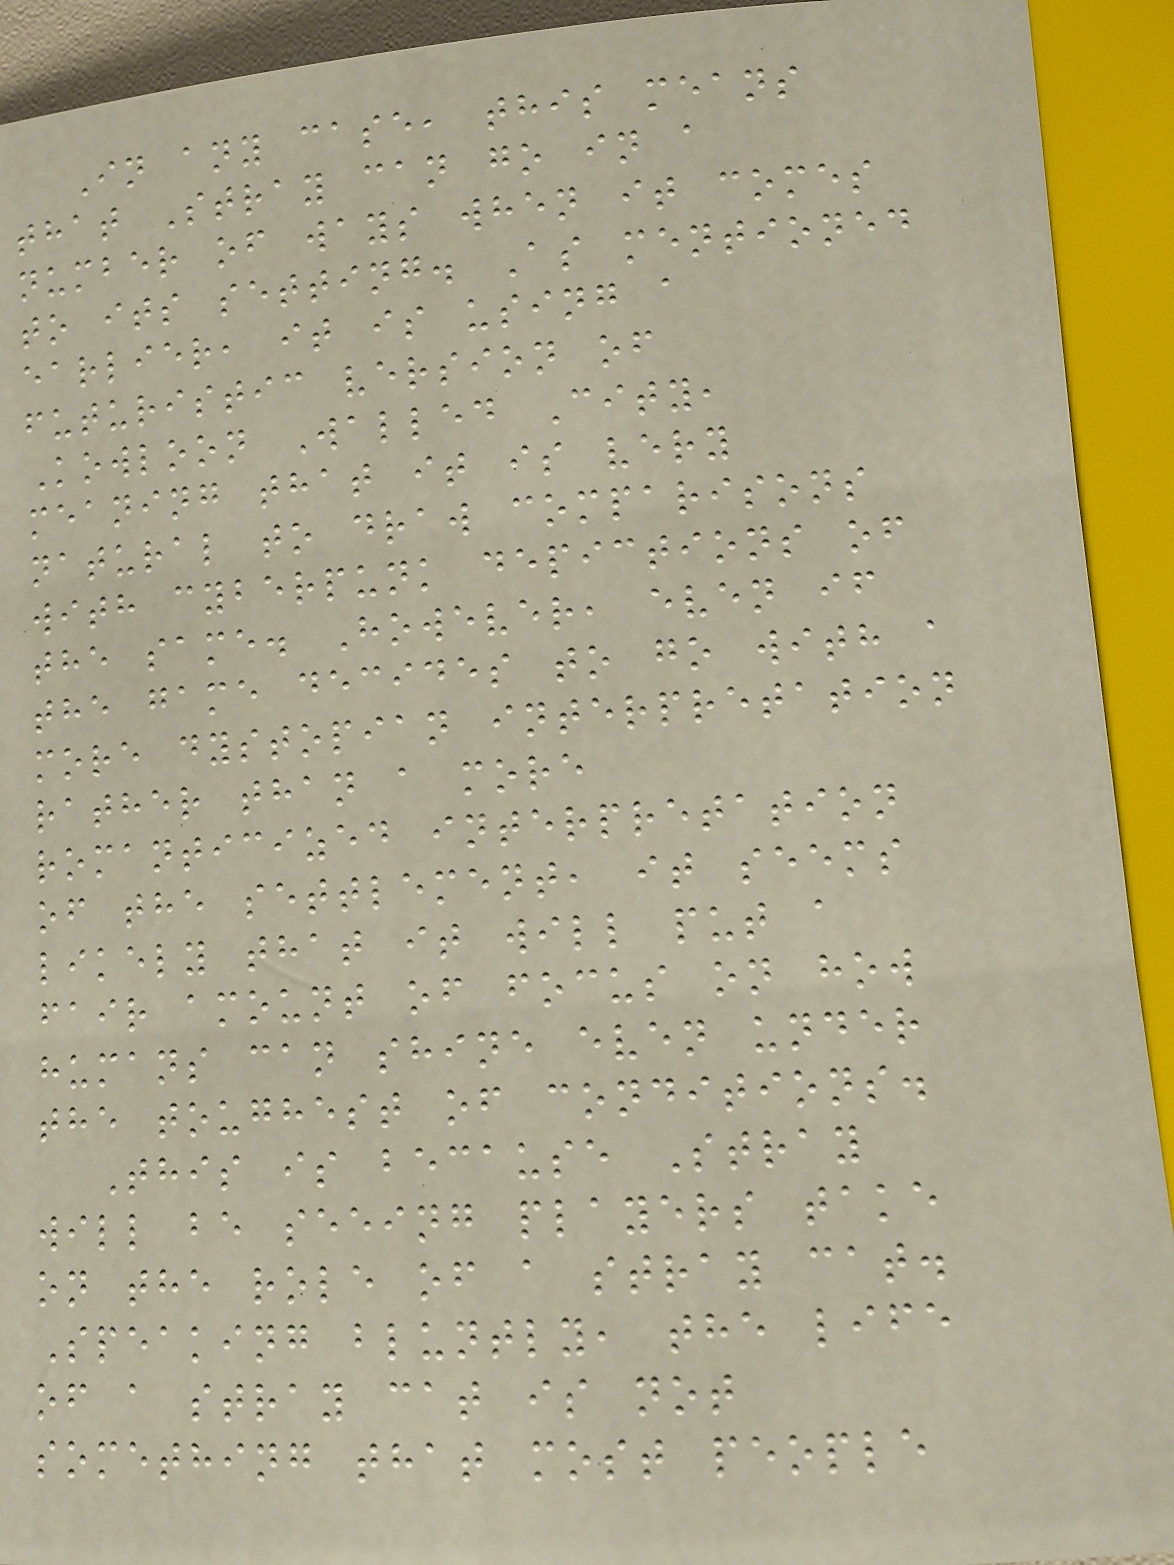In any case, this means
that Stray can go in a
number of ways when it comes
to its setting. As mentioned
earlier, it is using a
futuristic version of
Kowloon Walled City,
meaning that it is very
natural to draw comparisons
with cyberpunk depictions of
the same. However, even if
the game decides to go with a
more dystopian interpretation
rather than a more
romanticized interpretation
of the settlement, it seems
likely that it will put a
fair amount of focus on how
humans can shine even under
the toughest of conditions.
This is because Stray
will be seeing players take
on the role of a stray cat.
Speaking bluntly, the life
of a stray cat is not
something that most people
